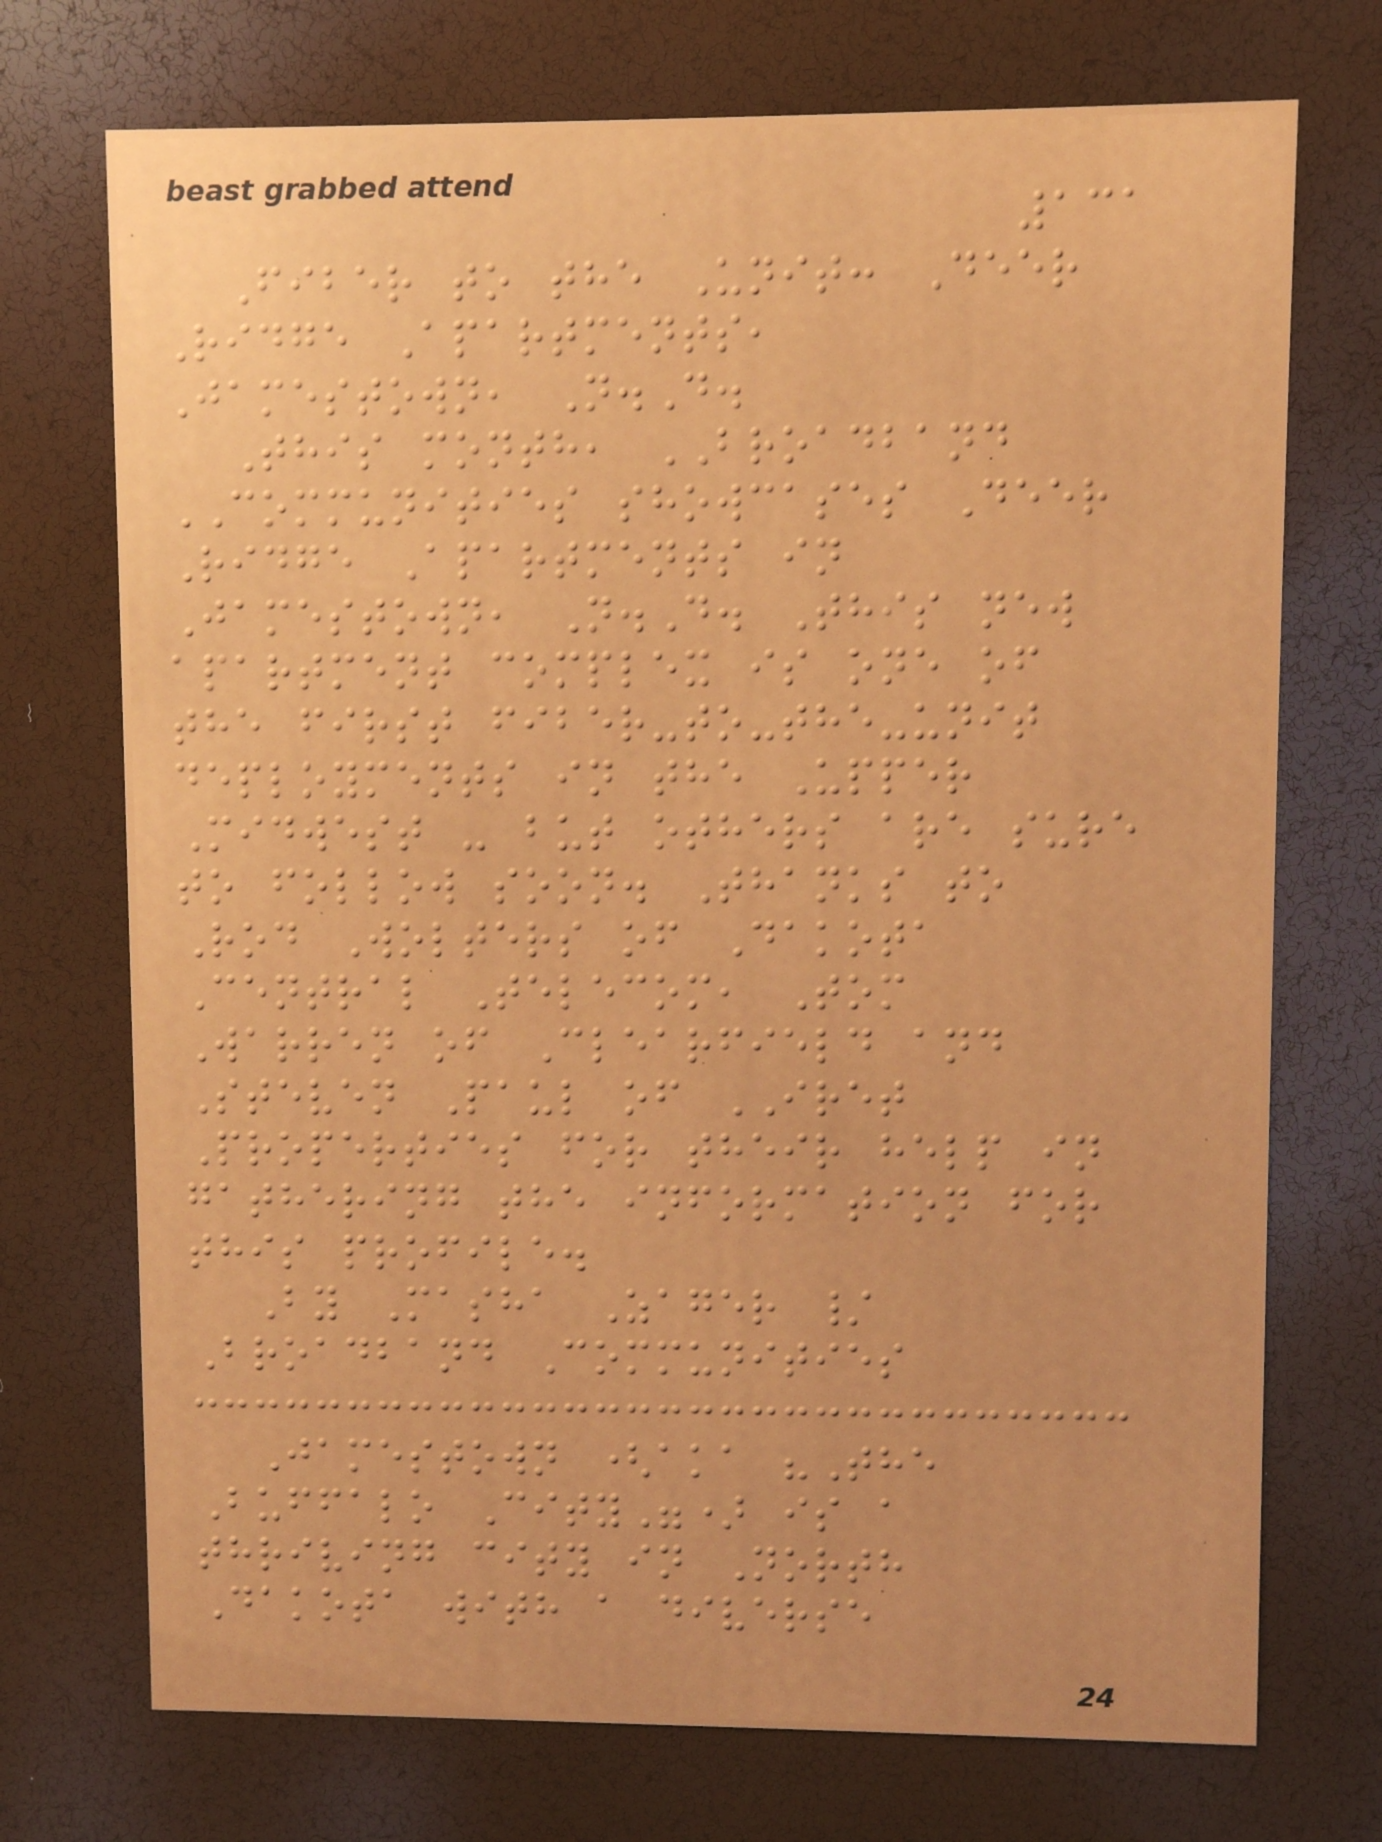131
Fiber to the Unit: Deer
Ridge Apartments,
Jamestown, N.D.
This month, BROADBAND
COMMUNITIES showcases Deer
Ridge Apartments in
Jamestown, N.D. This new
apartment complex is one of
the first fiber-to-the-unit
deployments in the Upper
Midwest - but others are sure
to follow soon. Thanks to
Rod Wolters of Dakota
Central Telecom, Tom
Warren of Clearfield and
Steven Paul of IRET
Properties for their help in
gathering the information for
this profile.
By Masha Zager /
Broadband Communities
Jamestown (aka "The
Buffalo City") is a
thriving city in North
Dakota with a diverse
